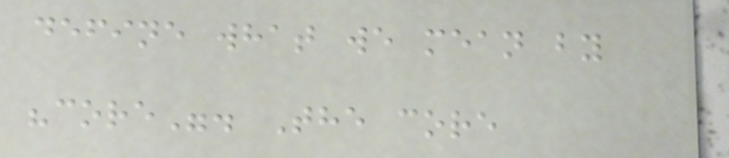define what we mean by
"core". The core
